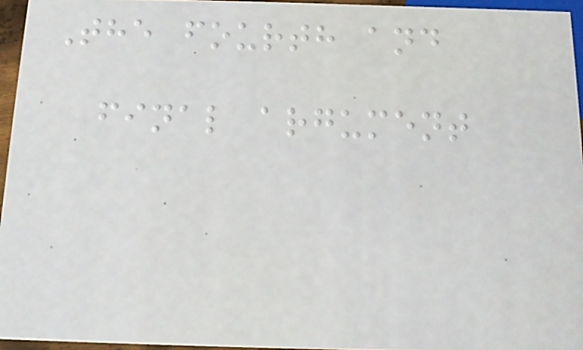The fourth and
final argument
